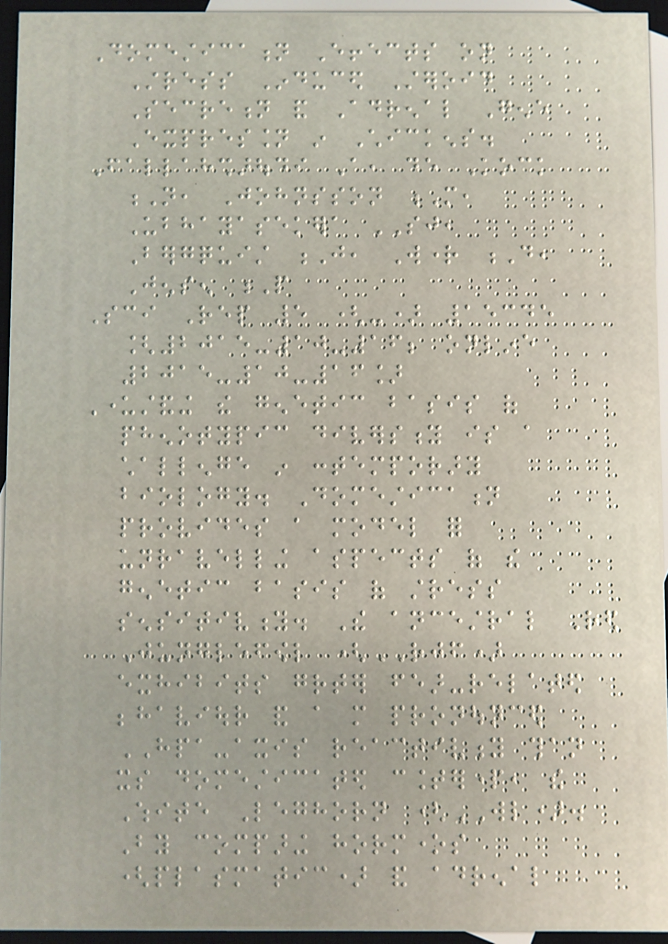Domestication Effects on
Stress Induced Steroid
Secretion and Adrenal Gene
Expression in Chickens.
Fallahsharoudi A, de Kock
N, Johnsson M,
Ubhayasekera SJ,
Bergquist J, Wright D,
Jensen P
Sci Rep 5 (-) 15345
[2015-10-16; online
2015-10-16]
Understanding the genetic basis of
phenotypic diversity is a
challenge in contemporary
biology. Domestication
provides a model for
unravelling aspects of the
genetic basis of stress
sensitivity. The ancestral Red
Junglefowl (RJF)
exhibits greater fear-related
behaviour and a more pronounced
HPA-axis reactivity than
its domesticated counterpart, the
White Leghorn (WL).
By comparing hormones
(plasmatic) and adrenal
